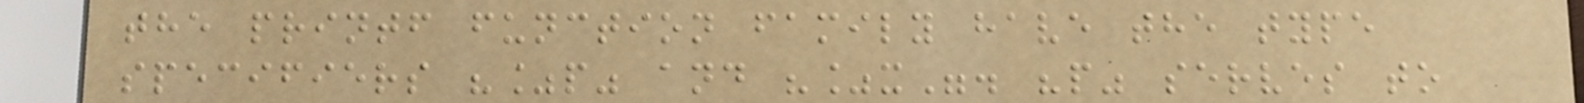the printf function family have the type
specifiers "%p" and "%x". "p" serves to
